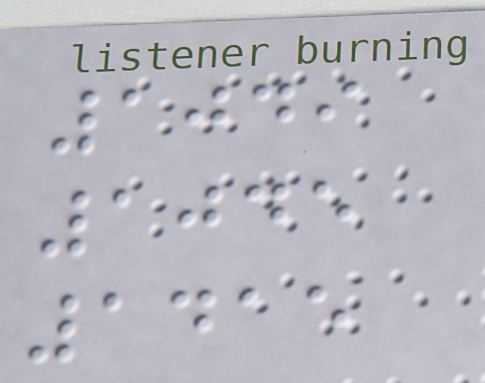1049
1045
1415
